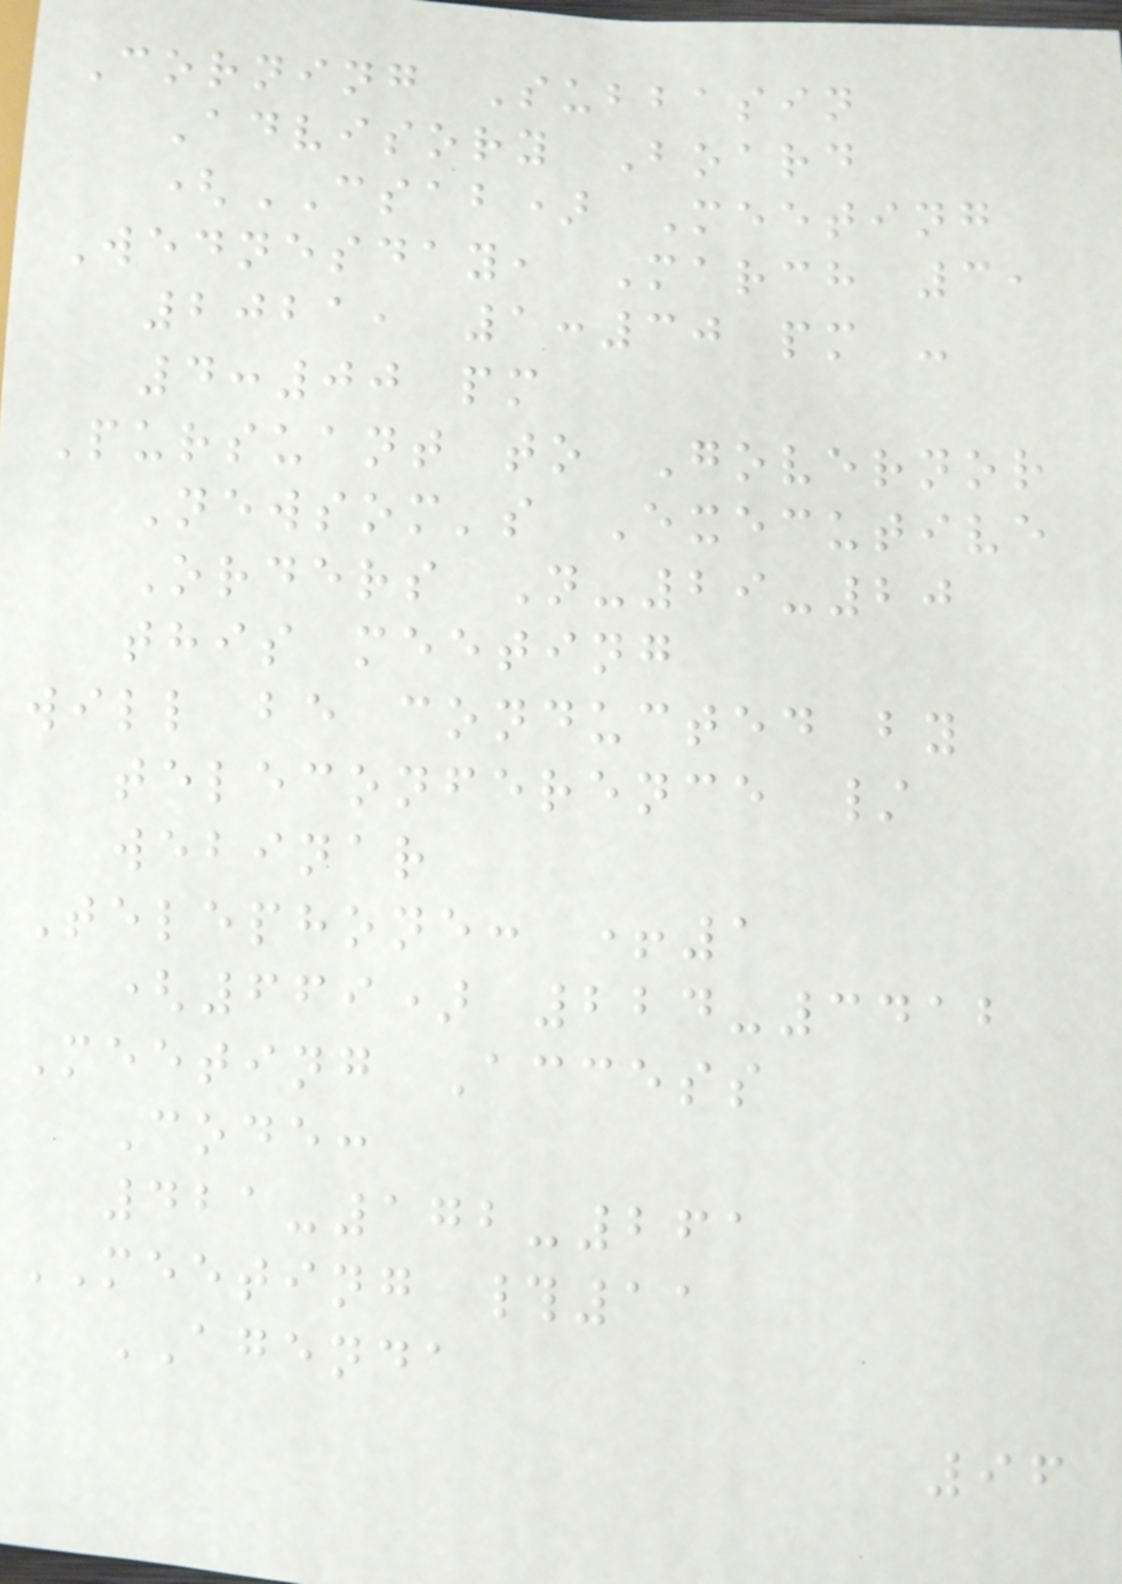Corning Subbasin
Advisory Board
(CSAB) Meeting
Wednesday, March 3,
2021, 1:30 pm -
4:00 pm
Pursuant to Governor
Newsom's Executive
Orders N-29-20
this meeting
will be conducted by
teleconference /
webinar
Telephone: +1
(669) 224-3412
Meeting Access
Code:
421-172-261
MEETING #11
AGENDA
96
